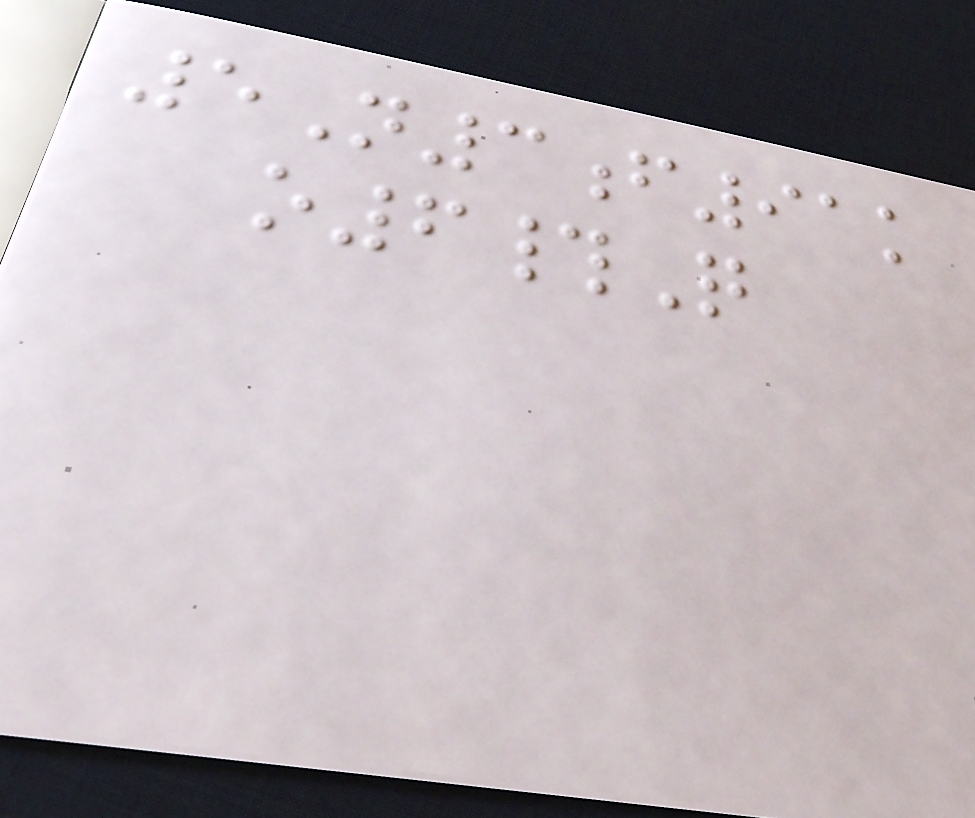5N3f91k
o6#Q
